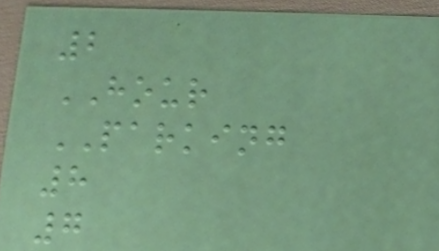2
HOUR
PARKING
8
7
